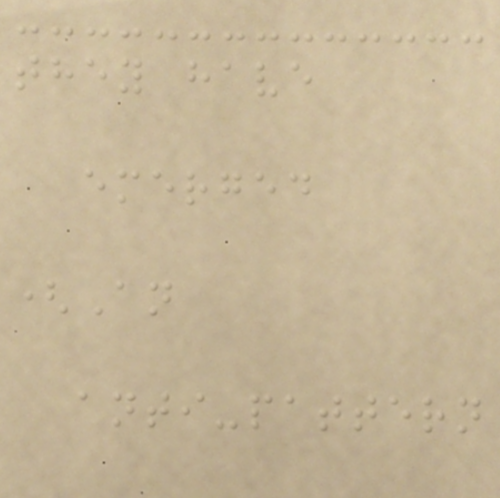they have
emerged
(An
anti-pattern
